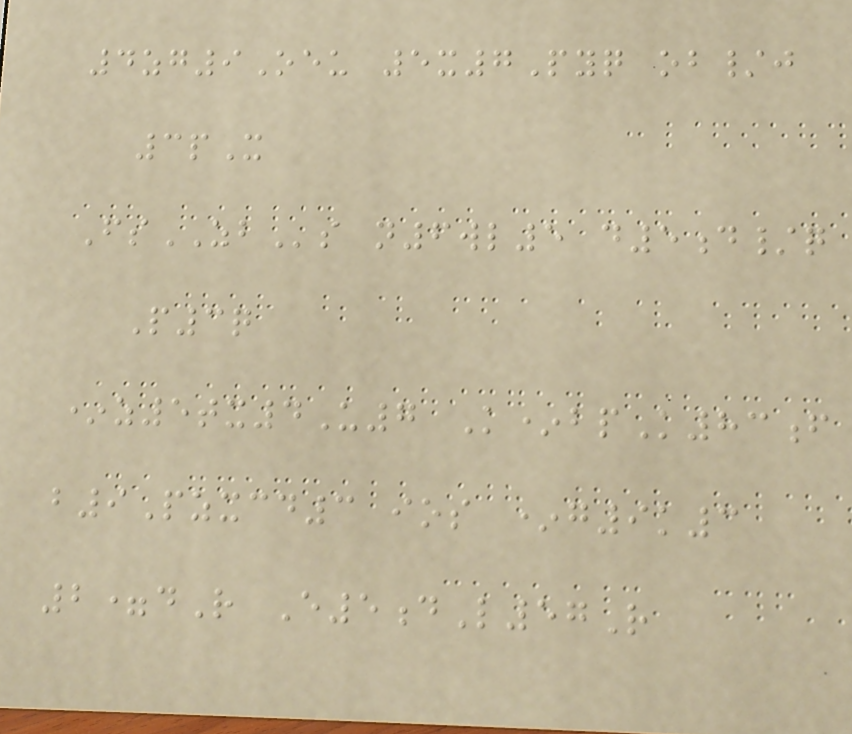4zg9Oeu 5x7Pyq ob/j
3pX
FsZBs n6wl5 d5d/q
P3q
*z5tx4U7 K*bpK83f
b9Pzxcd3 ios *g9k3
2=dR E5dL57R
